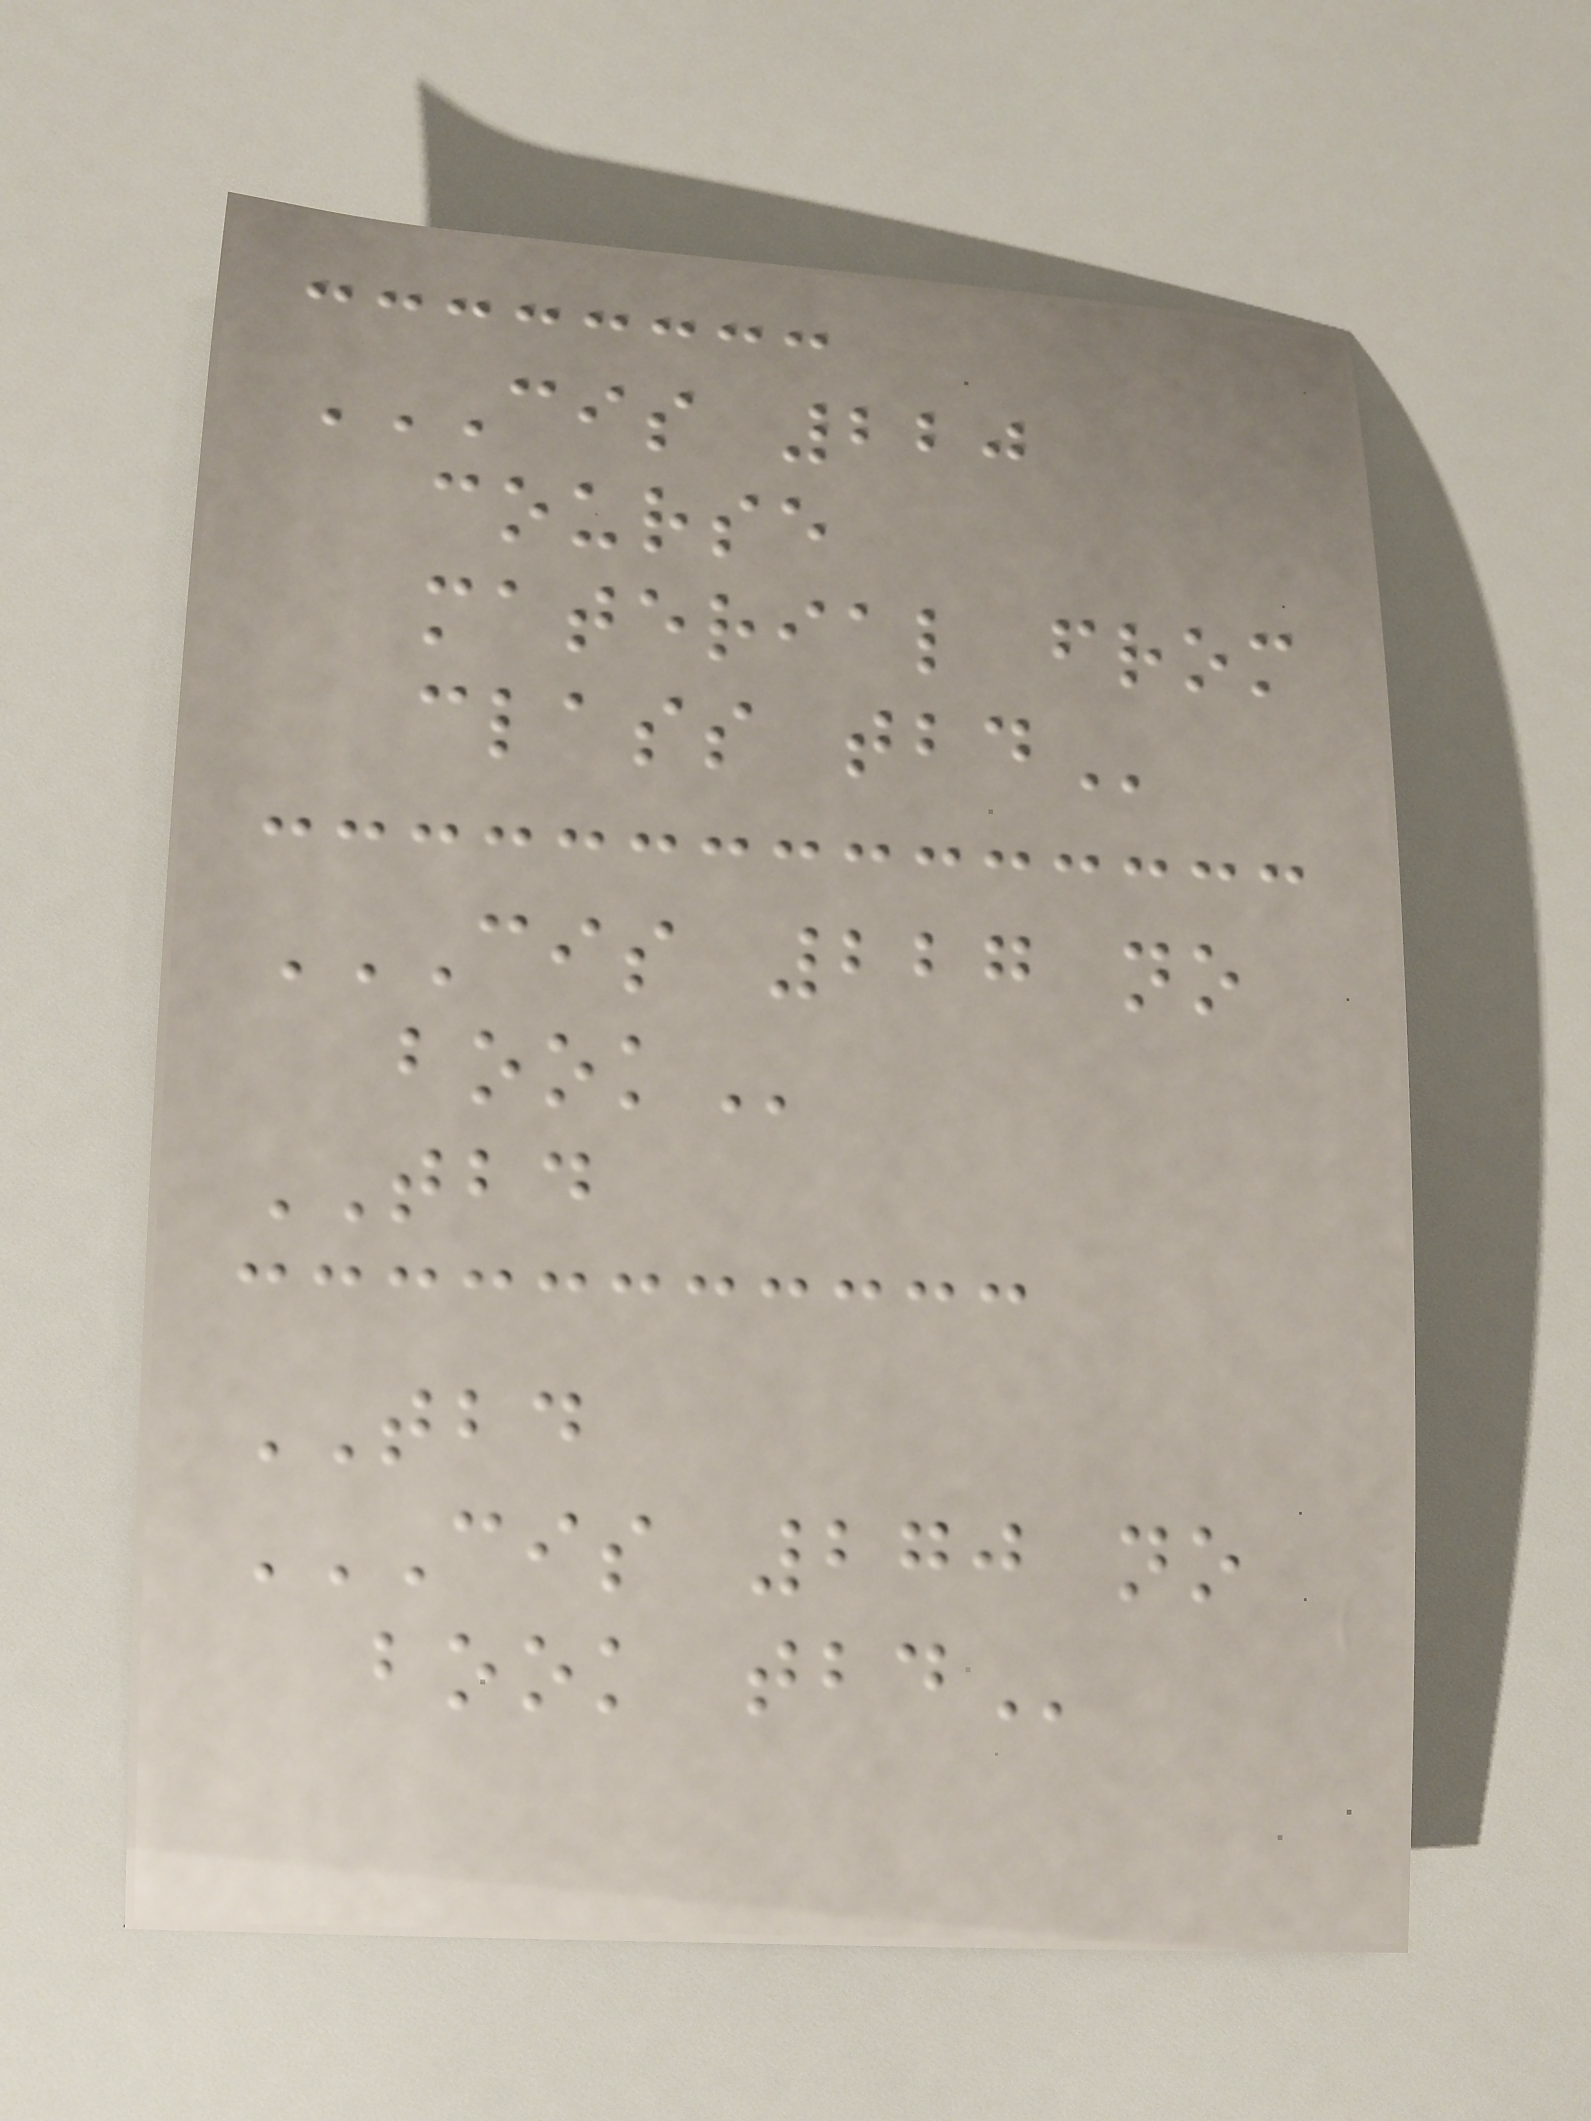CIS 220
COURSE
MATERIAL FROM
CLASS TBD
CIS 227 NO
BOOK
TBD
TBD
CIS 270 NO
BOOK TBD
